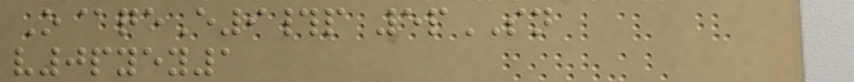O@qeE9#p 5pSN
v0pyey1
